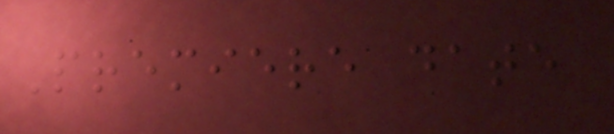Premiere date
